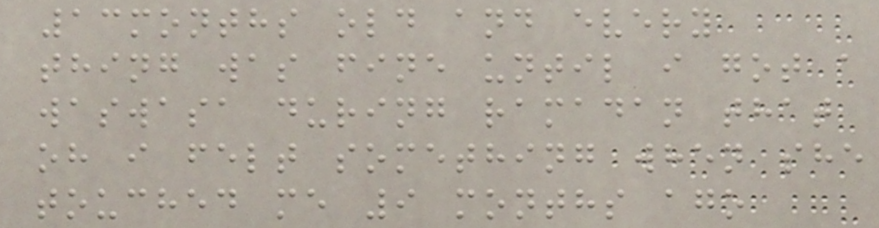13months old and every
thing was fine until i got a
waswasa during ramadan that
oh i felt something when she
touched me 9 months ago
